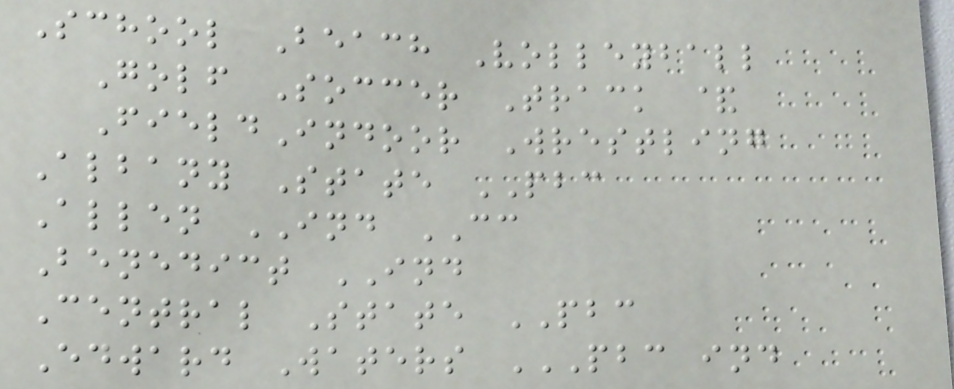School Beach Volleyball
Golf Soccer Track &
FieldIndoor Wrestling
Albany State PBC
Allen IND CC
Benedict IND
Central State PBC
Edward Waters PBC IND
